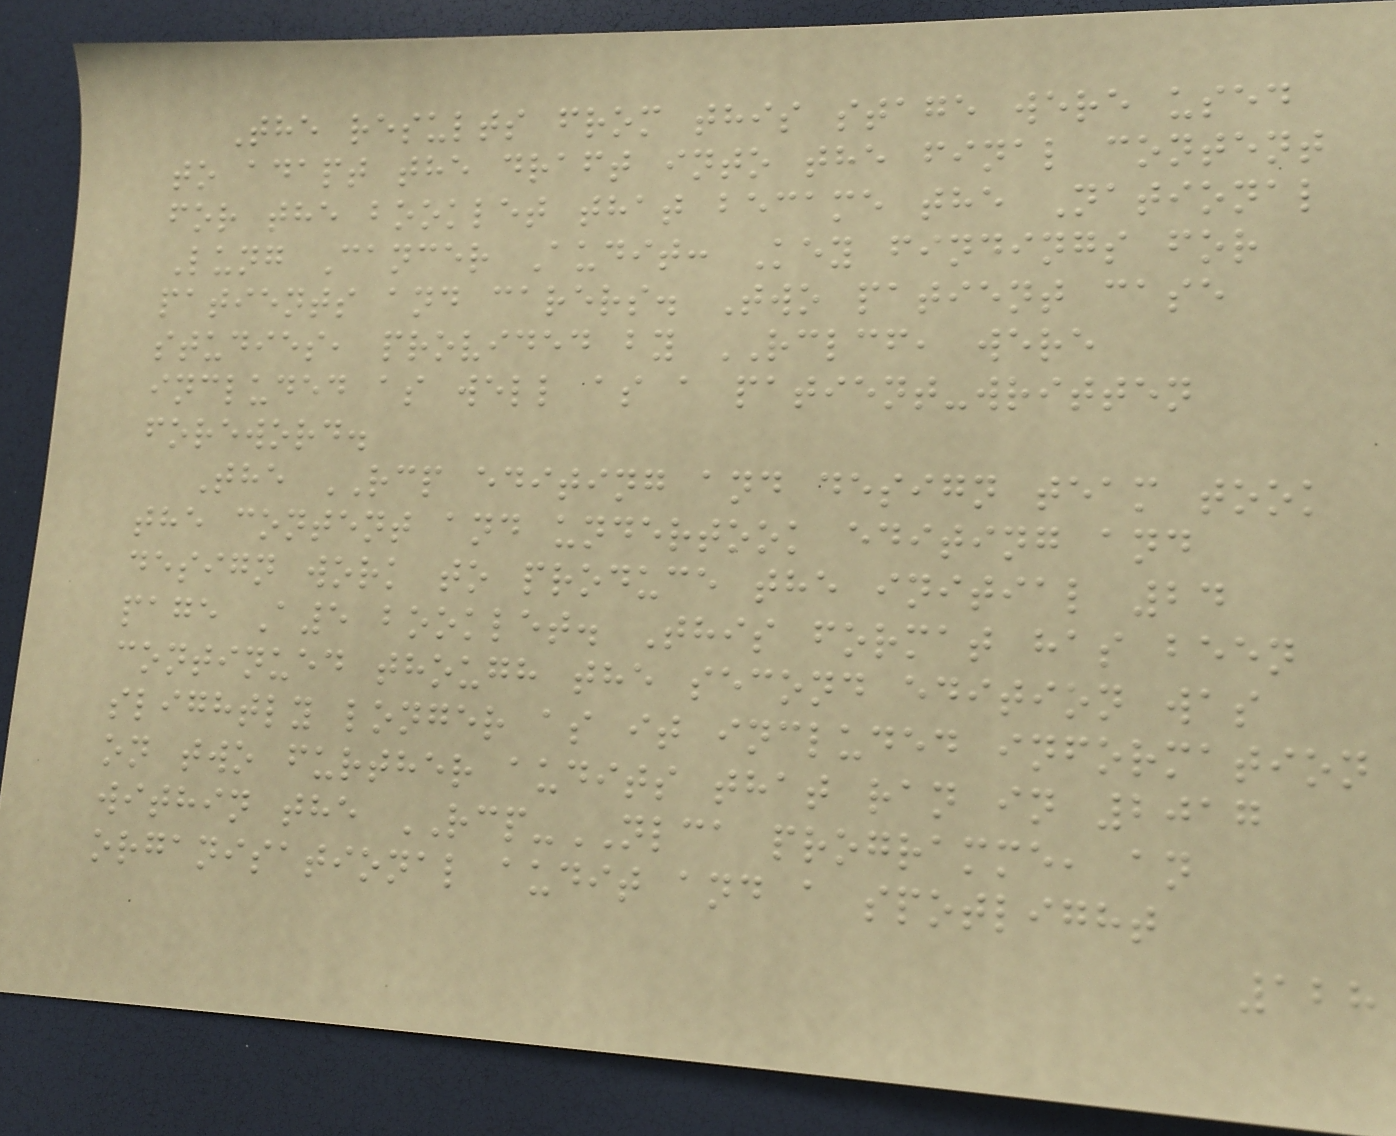The results from this stage were used
to adapt the draft into the final content
for the booklet that became the National
Lung Cancer Audit: Key findings for
patients and carers. Two patient case
studies, provided by RCLCF, were
included as well as a patient-written
foreword.
The RCP editing and design team took
the content and undertook editing and
design work to produce the initial 24
page A5 booklet. This format has been
continued though the second edition was
slightly longer as it included information
on two further audits that ran in 2017
within the RCP-NLCA programme, an
organisational audit and a spotlight
128
